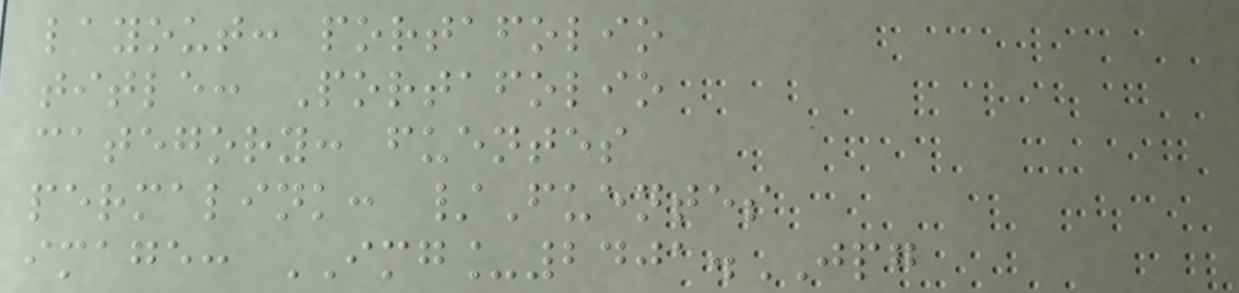layout: portafolio
title: Portafolio
category: fuentes
permalink: /Fuentes
image: IMG_2401.JPG
